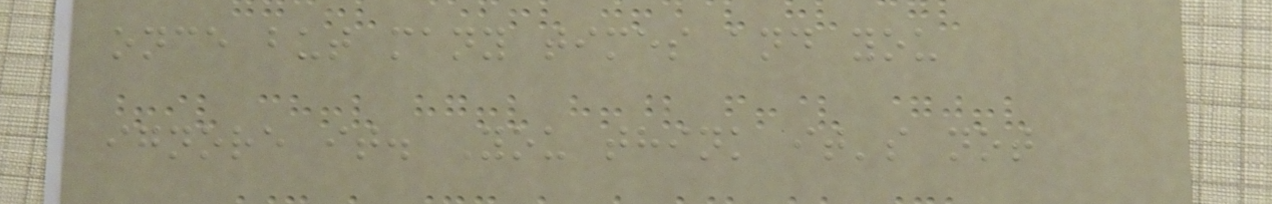once but many times and you
ignore it. You think it's not
